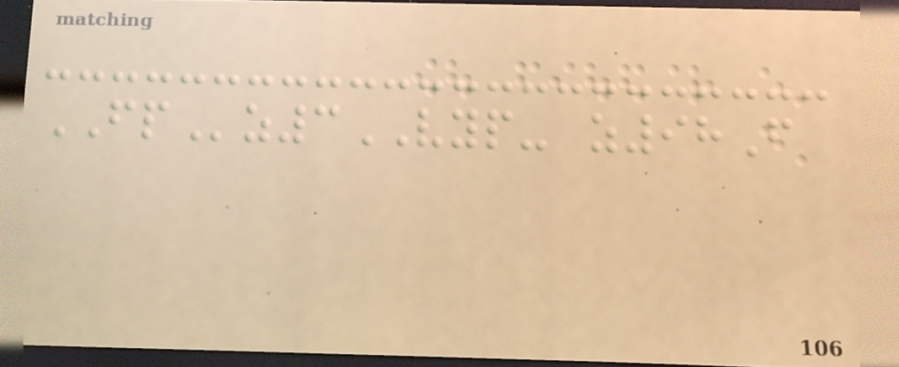FPz3VYP- z98F
